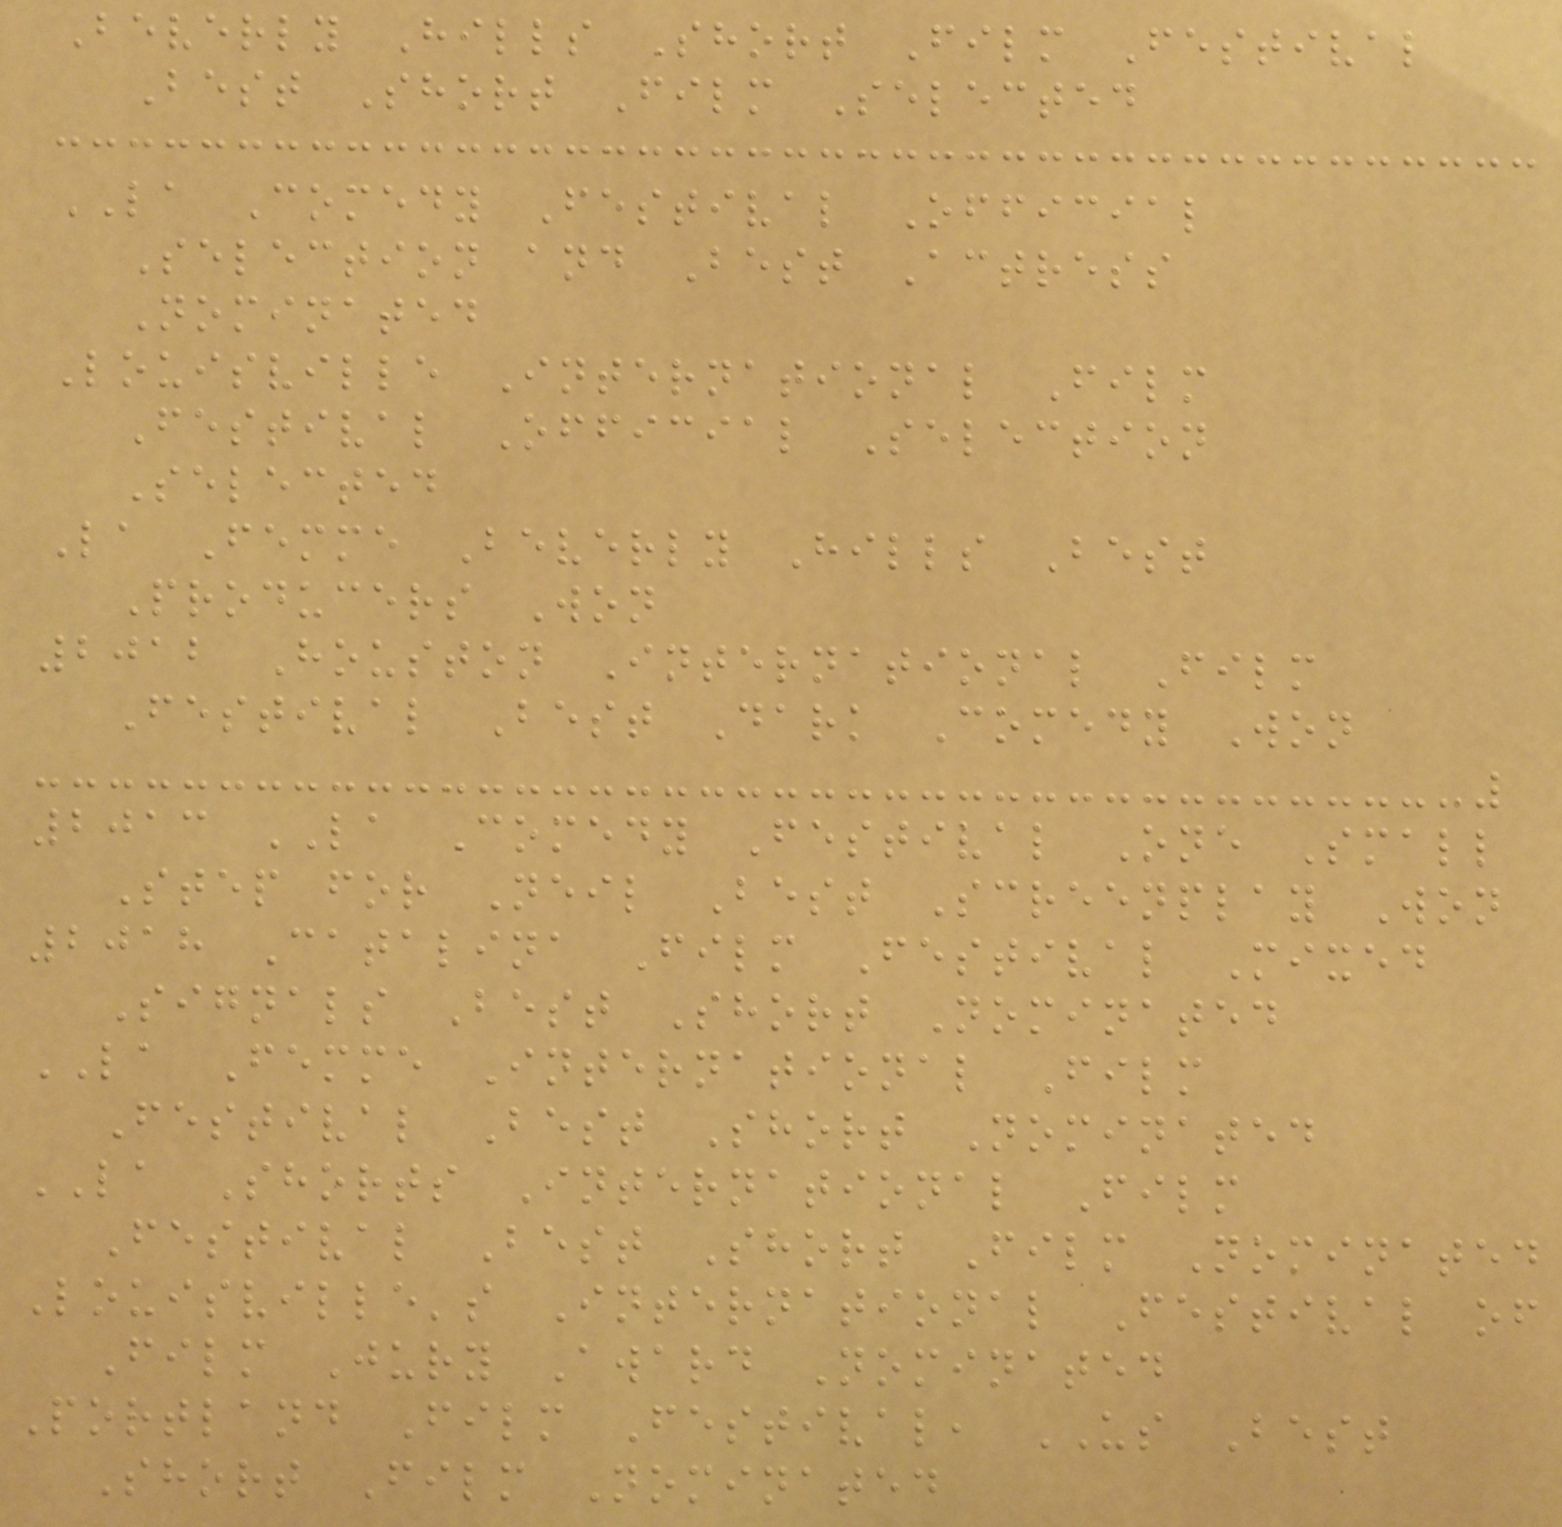Beverly Hills Short Film Festival
Best Short Film Selected
LA Comedy Festival Official
Selection and Best Actress
Nominated
Louisville International Film
Festival Official Selection
Selected
La Femme Beverly Hills Best
Producers Won
2012 Houston International Film
Festival Best Dark Comedy Won
2013 LA Comedy Festival One Small
Step for Neil Best Screenplay Won
2018 Catalina Film Festival Mixed
Signals Best Short Nominated
LA Femme International Film
Festival Best Short Nominated
LA Shorts International Film
Festival Best Short Film Nominated
Louisville's International Festival of
Film Jury Award Nominated
Portland Film Festival, US Best
Short Film Nominated
